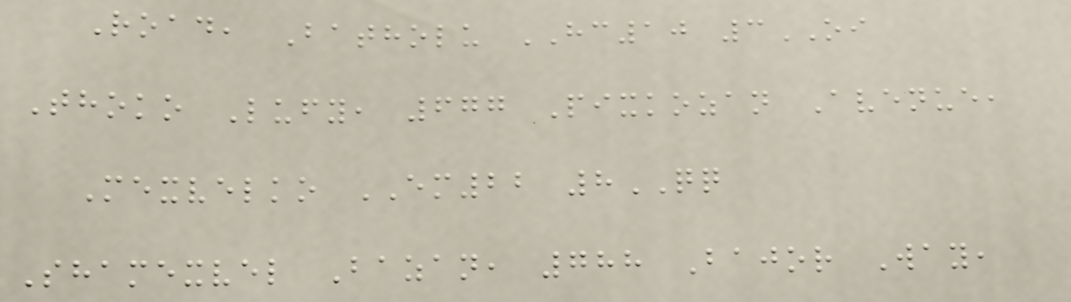Road, Batholu HC10 3OI
Thoko Lufy, 677 Pixkozan Avenue,
Mexvelko EM22 8QQ
Shamexvel Bazan, 788 Bajor Way,
